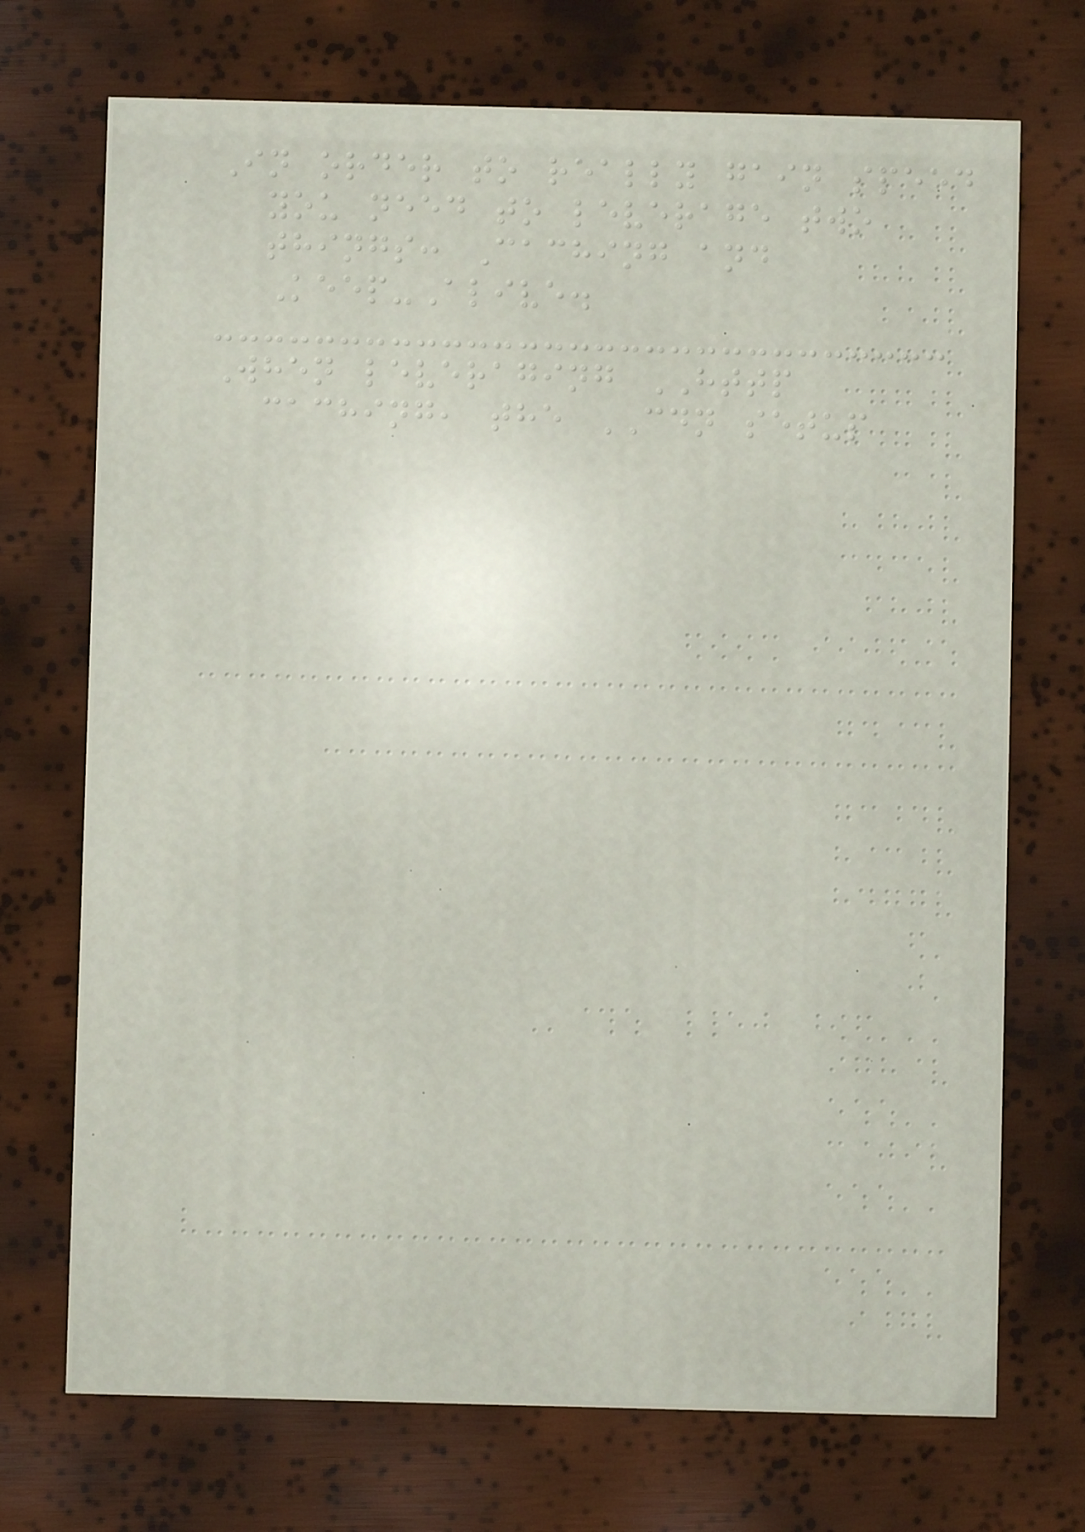In order to really gain speed
you need to leverage two
things: Caching and
Keep-Alive.
When leveraging HTTP
caching, the CDN setup
